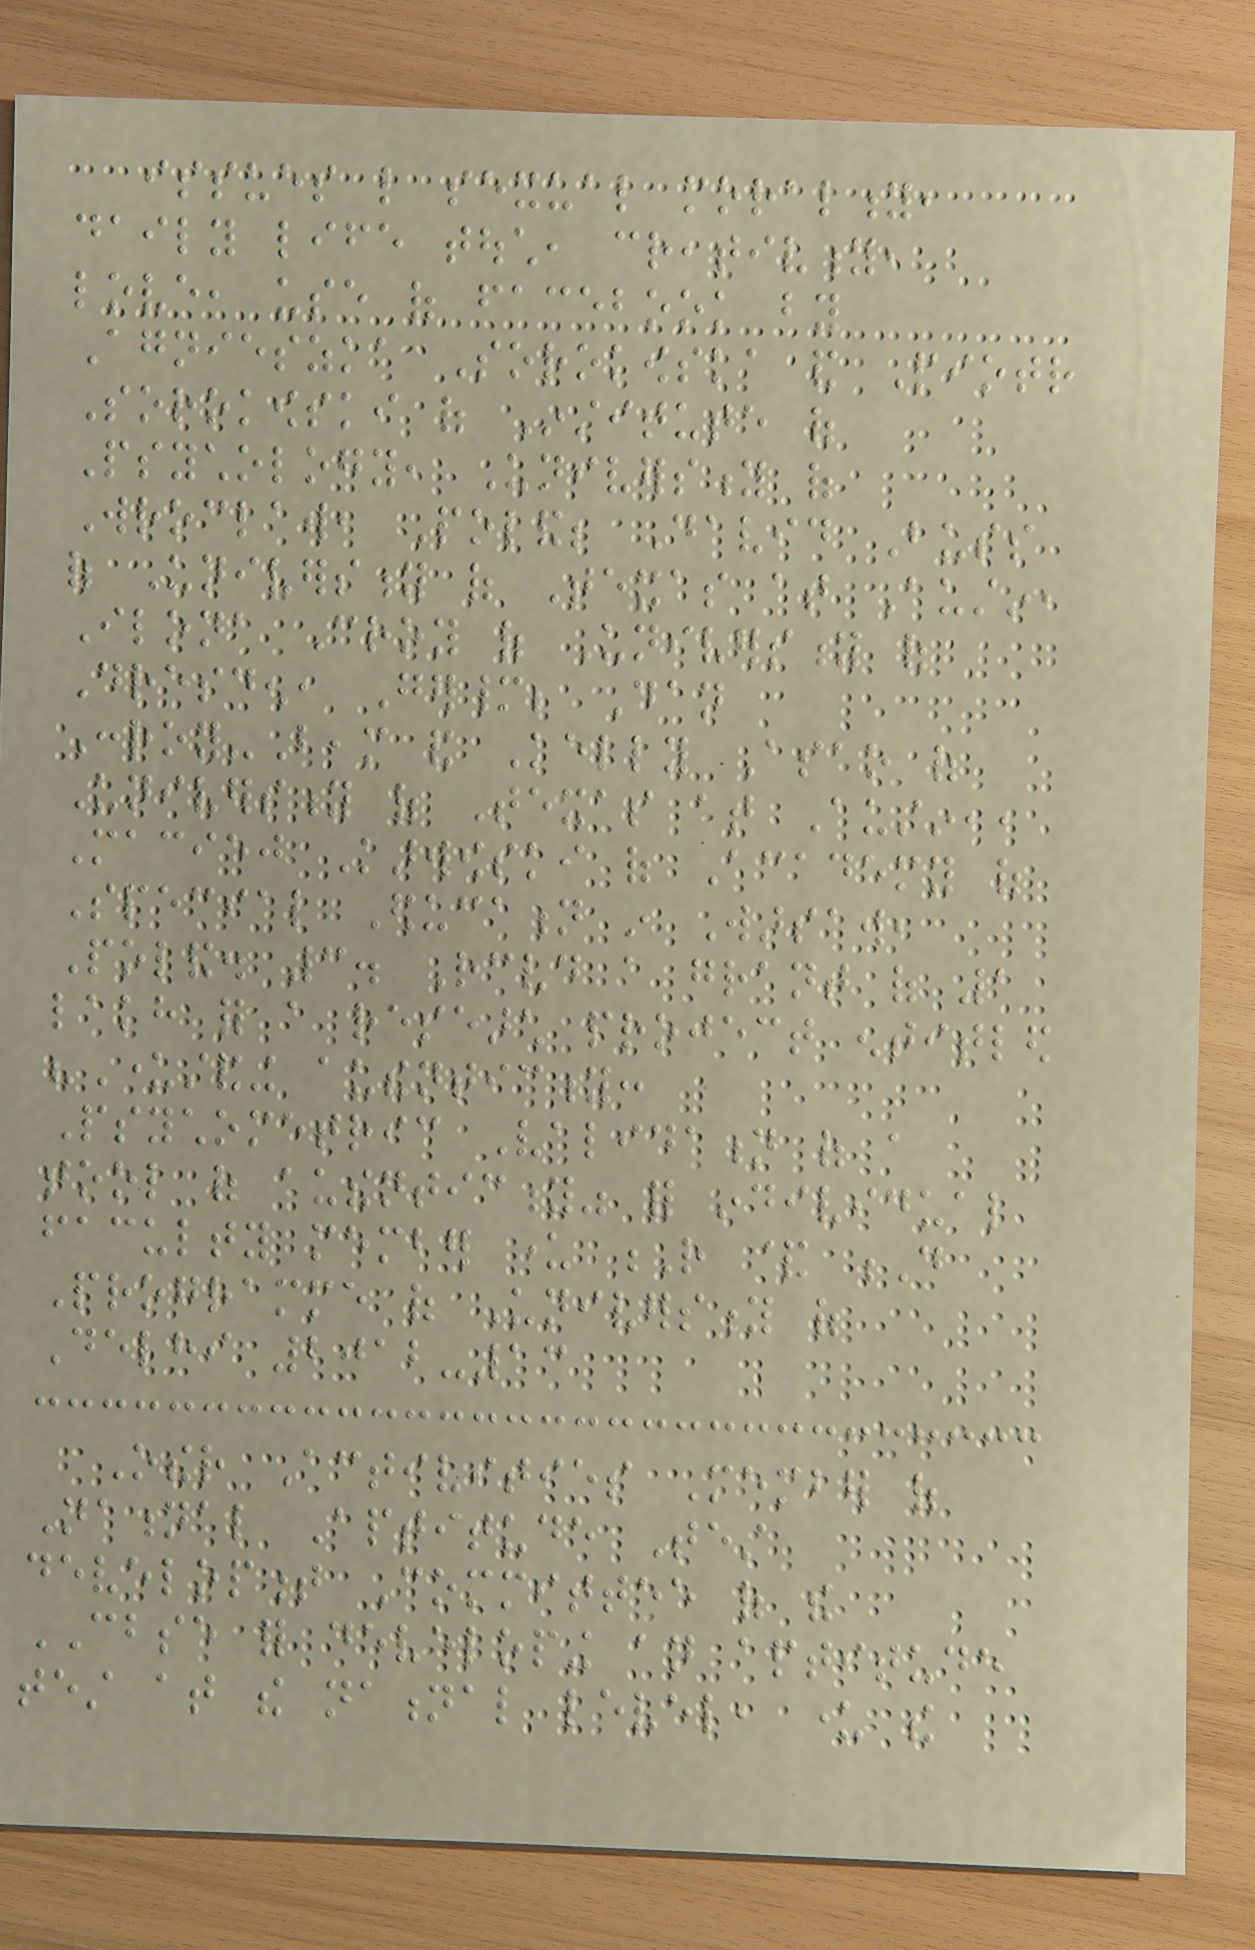issues like sexual morality,
daily life touch, creativity,
love, use of facebook by
Agnieszka Sorokowska and Piotr
Sorokowski of Institute of
Psychology, University of
Wroclaw, Poland; David Buss
of University of Texas at Austin,
Ilona Croy of University of
Dresden, Germany; Dan
Conroy-Beam and Kelly Asao of
University of Texas at Austin,,
Maciej Karwowski of Academy of
Special Education in Warsaw,
Poland. 3. Received a grant of 1
lakh for a research project entitled
"Understanding authenticity:
Psychometric Validation of a
tool of authenticity" for individual
faculty member under R & D
Programme of University of
Delhi 2012-13
Other Activities Member of
National Aptitude Test
development Committee of the
CBSE for developing an aptitude
test at the national level, under the
